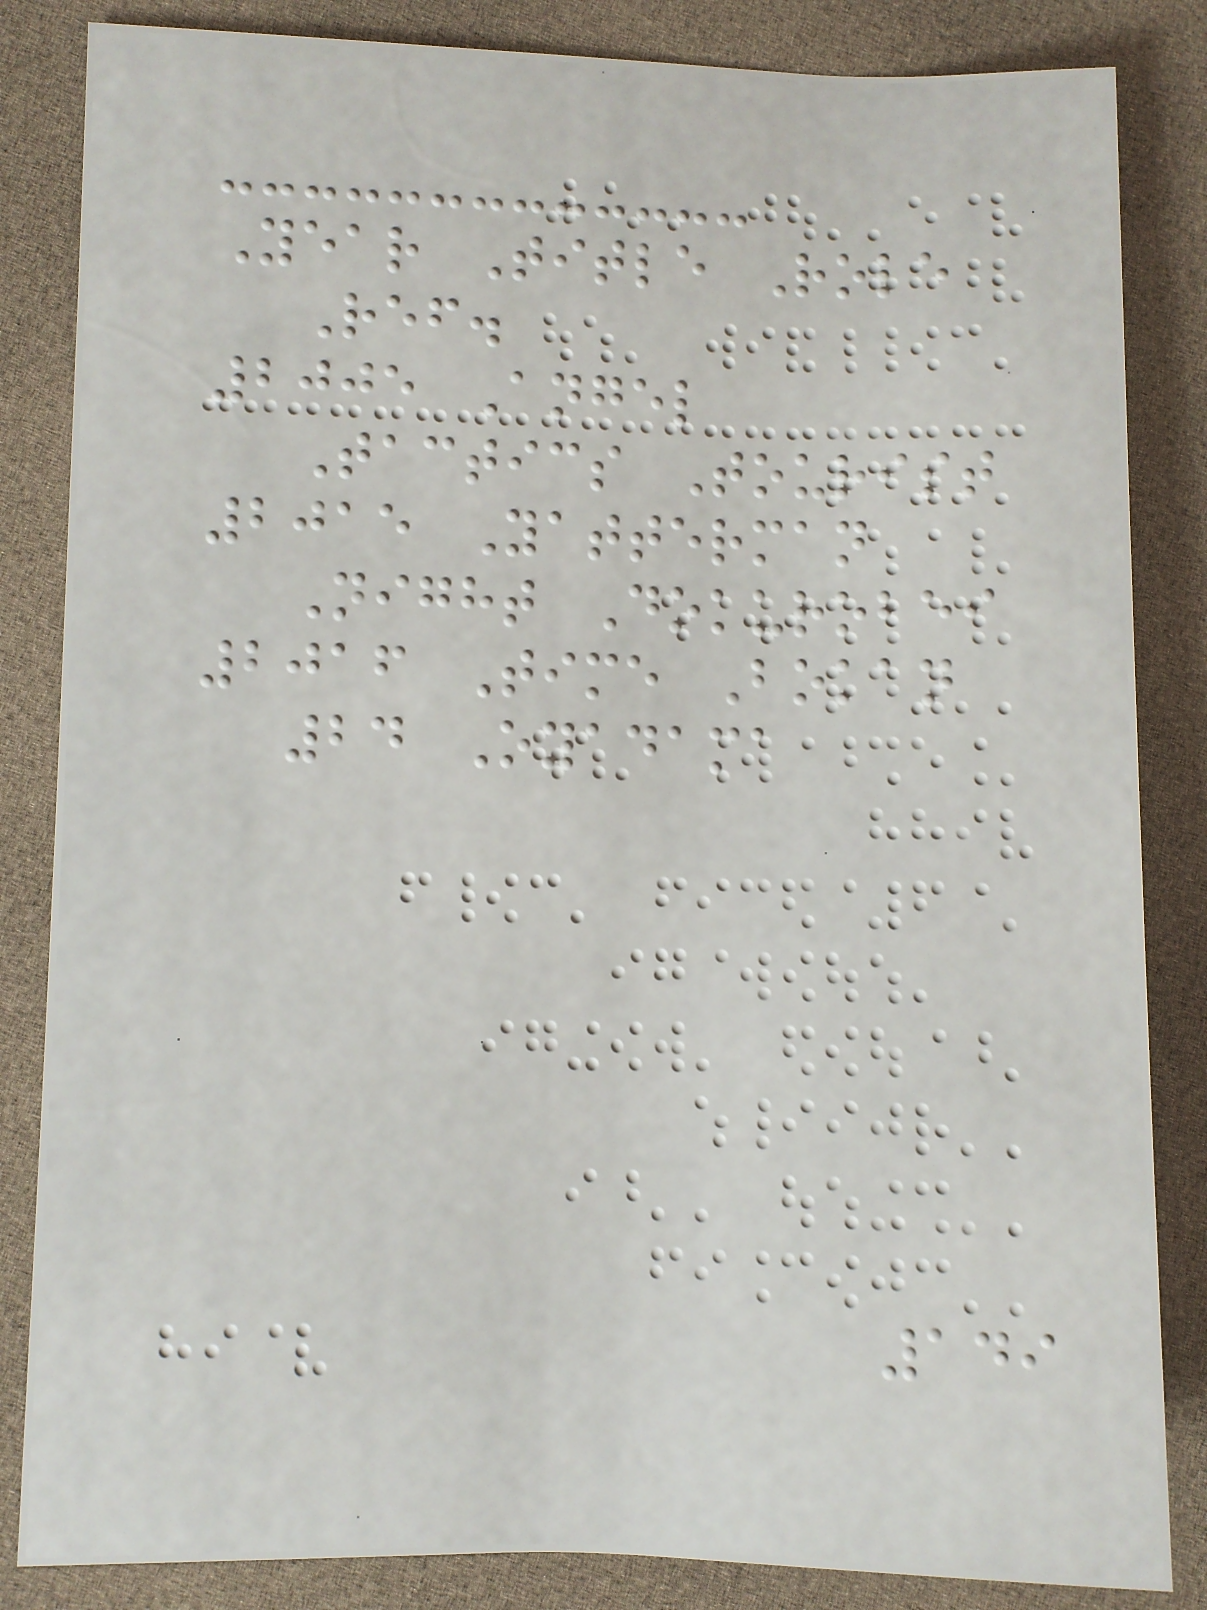Year Title Role
Ref.
2005 Angel
Tactics Tourist
2015 Yatterman
Night Dokurobei
2016 Time Bokan
24 Oyadama
149
